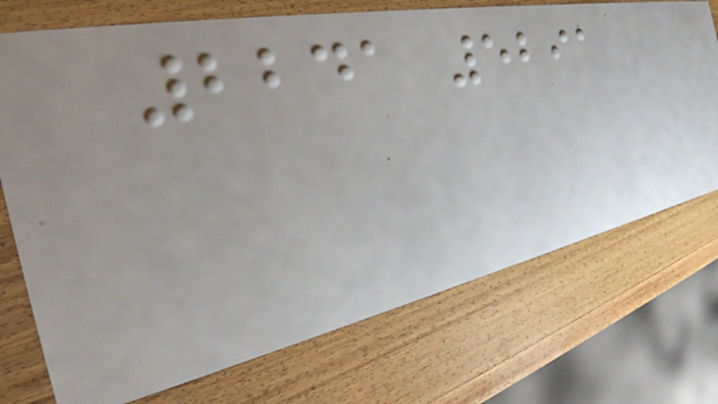2241 5291
